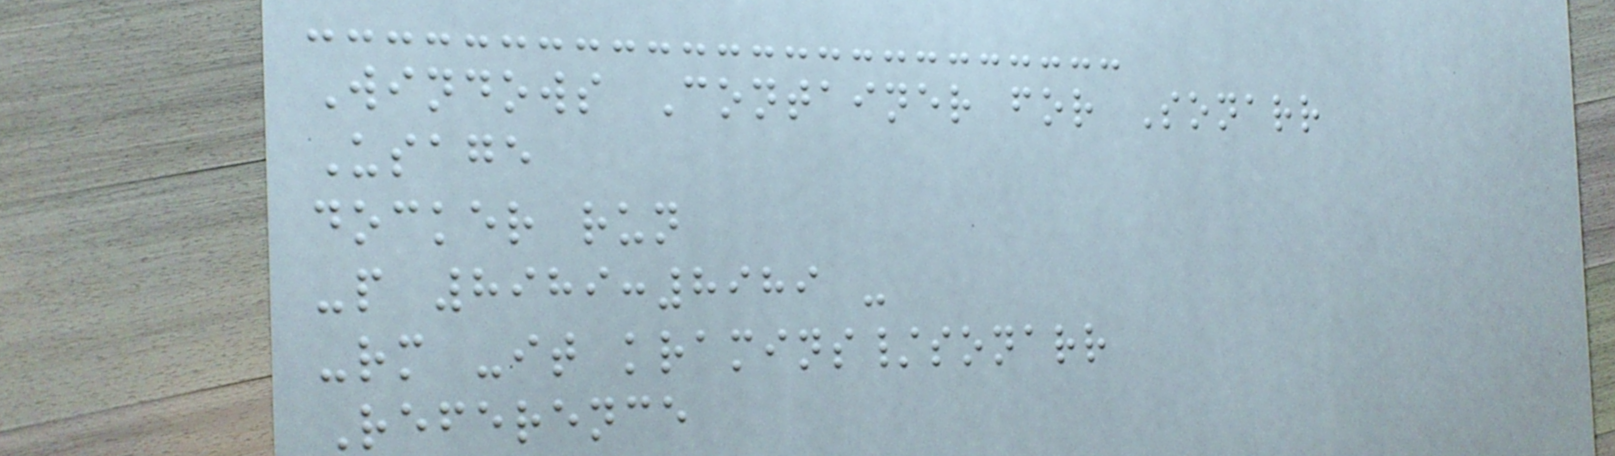Windows Container for Sonarr
Usage
docker run
-p 8989:8989 -
-rm -it kramins/sonarr
Reference
